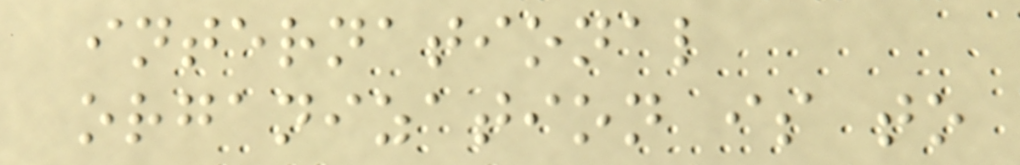international
organization is to
